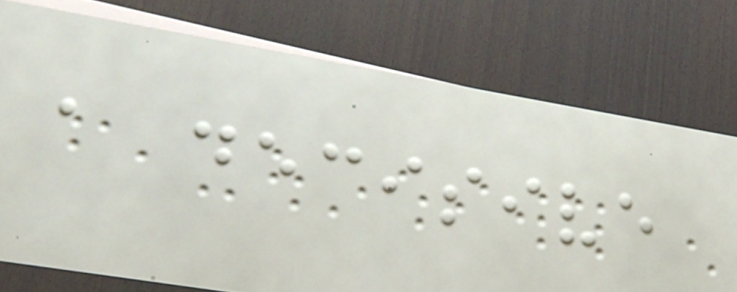a decisive
